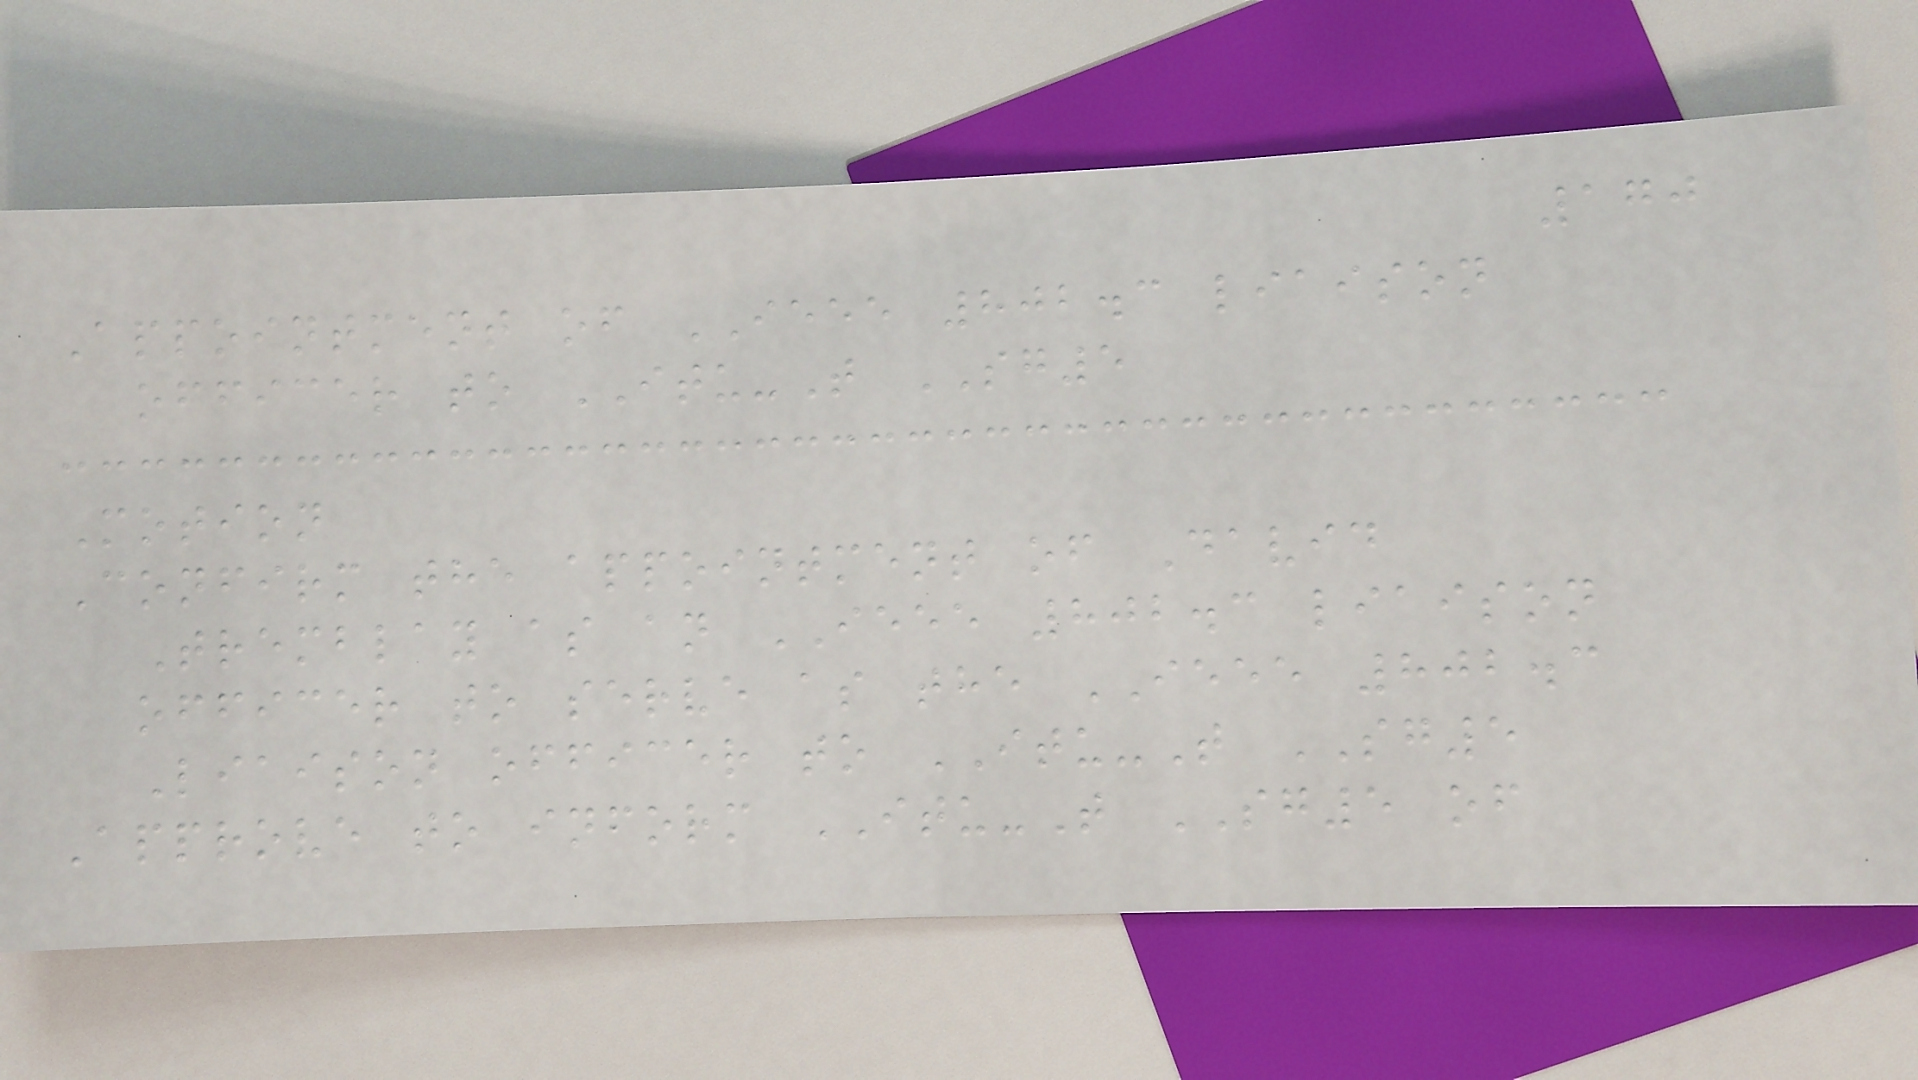170
Appointment of IEEE 802.3 liaison
officer to ITU-T SG5
Motion
Confirm the appointment of David
Tremblay as an IEEE 802.3 liaison
officer to serve as the IEEE 802.3
Liaison officer to ITU-T SG5
Approve to inform ITU-T SG5 of
